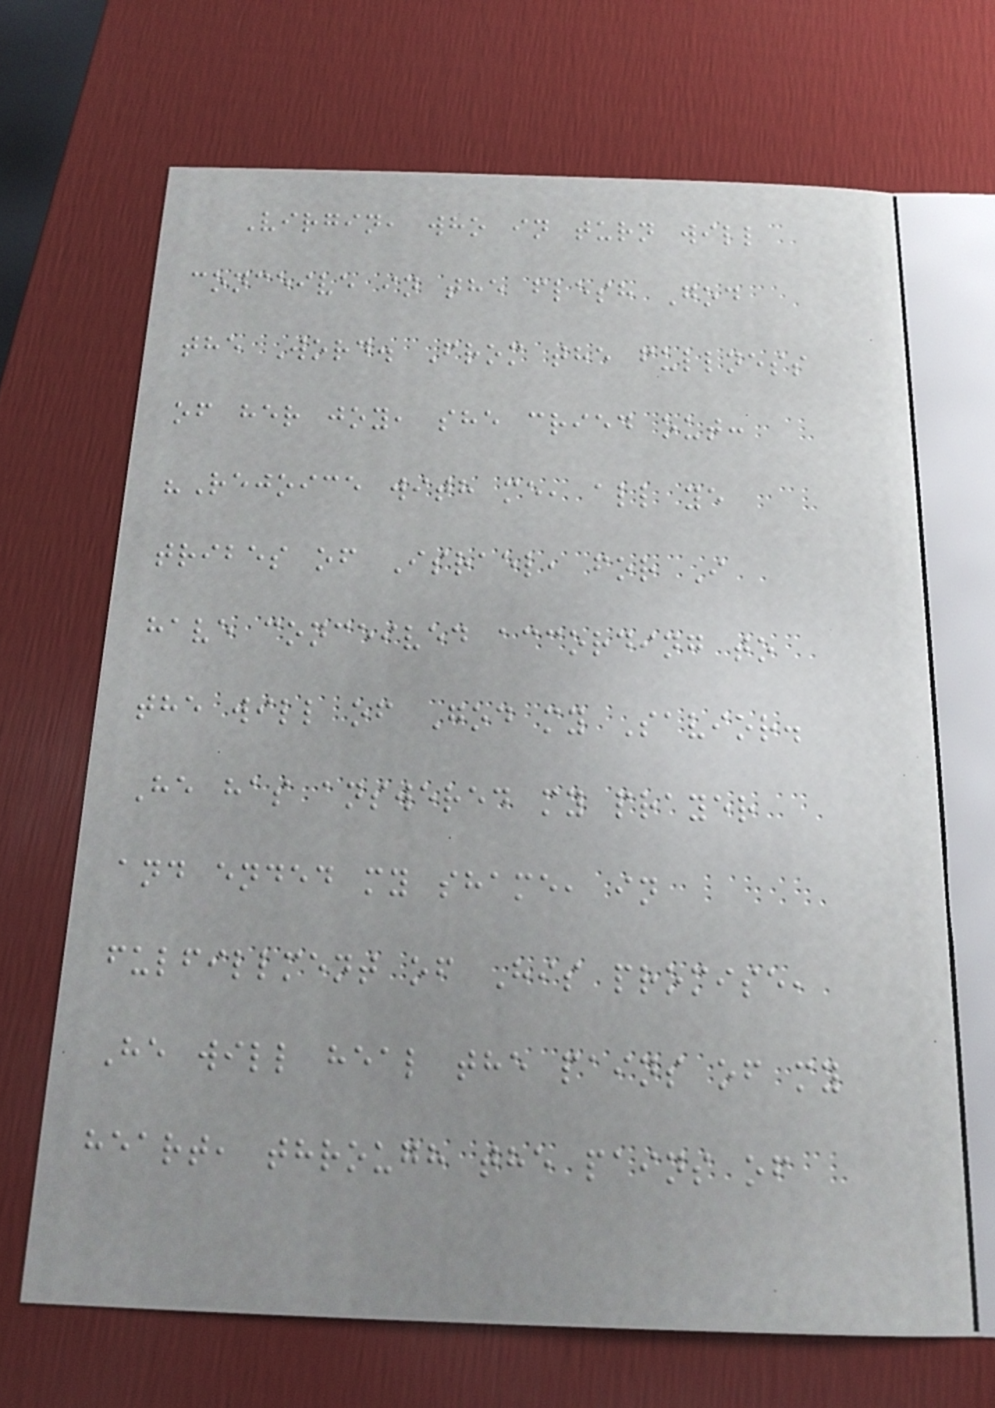Virgin, who in turn will
conceive in the flesh God
the Word. From the fullness
of her joy, she cried out:
"Rejoice with me, all ye
tribes of Israel, for I
have conceived according to
the will of God my Savior.
He has answered my prayer
and ended my shame, in
fulfillment of His promise,
He will heal the pains of my
heart, through the pains of
